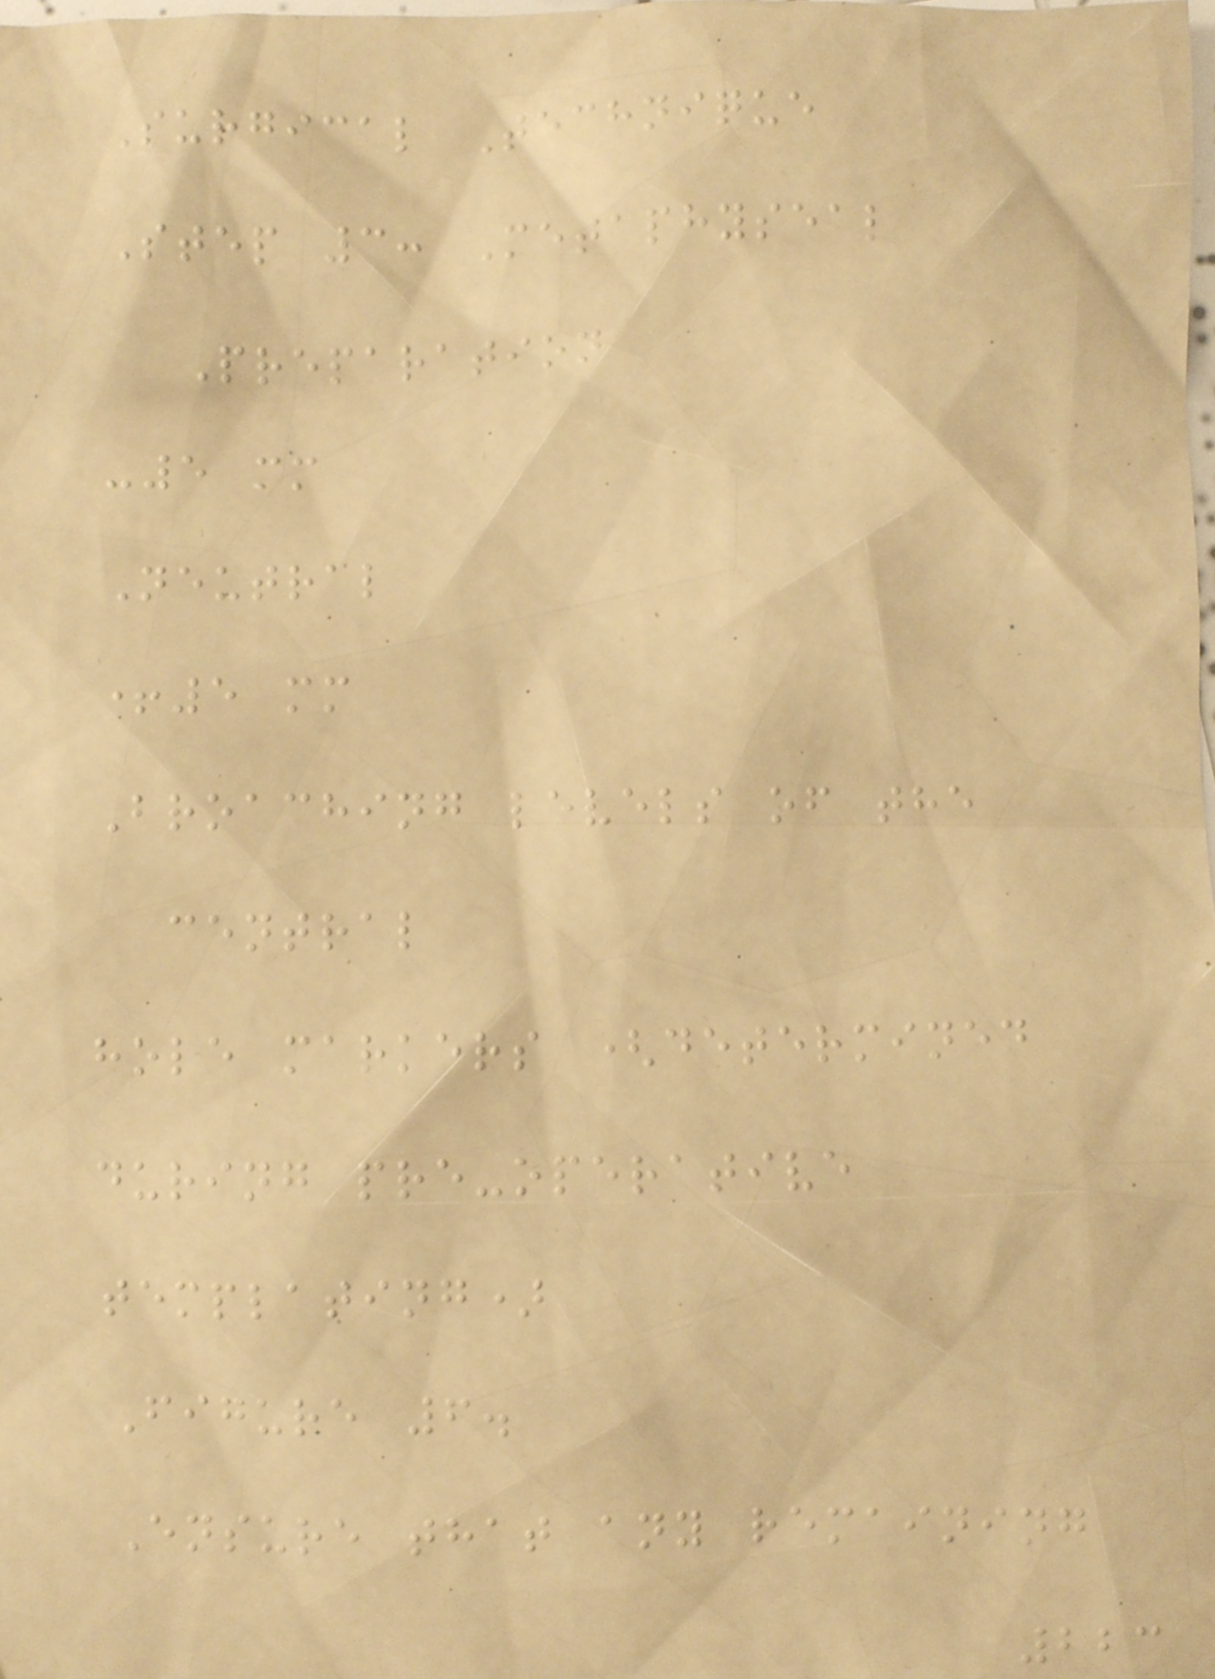Surgical Technique
Step 3: Metaphyseal
Preparation
-5 mm
Neutral
+5 mm
Broaching levels of the
central
hole markers (determined
during pre-operative
templating)
Figure 6.
Ensure that any remaining
223
